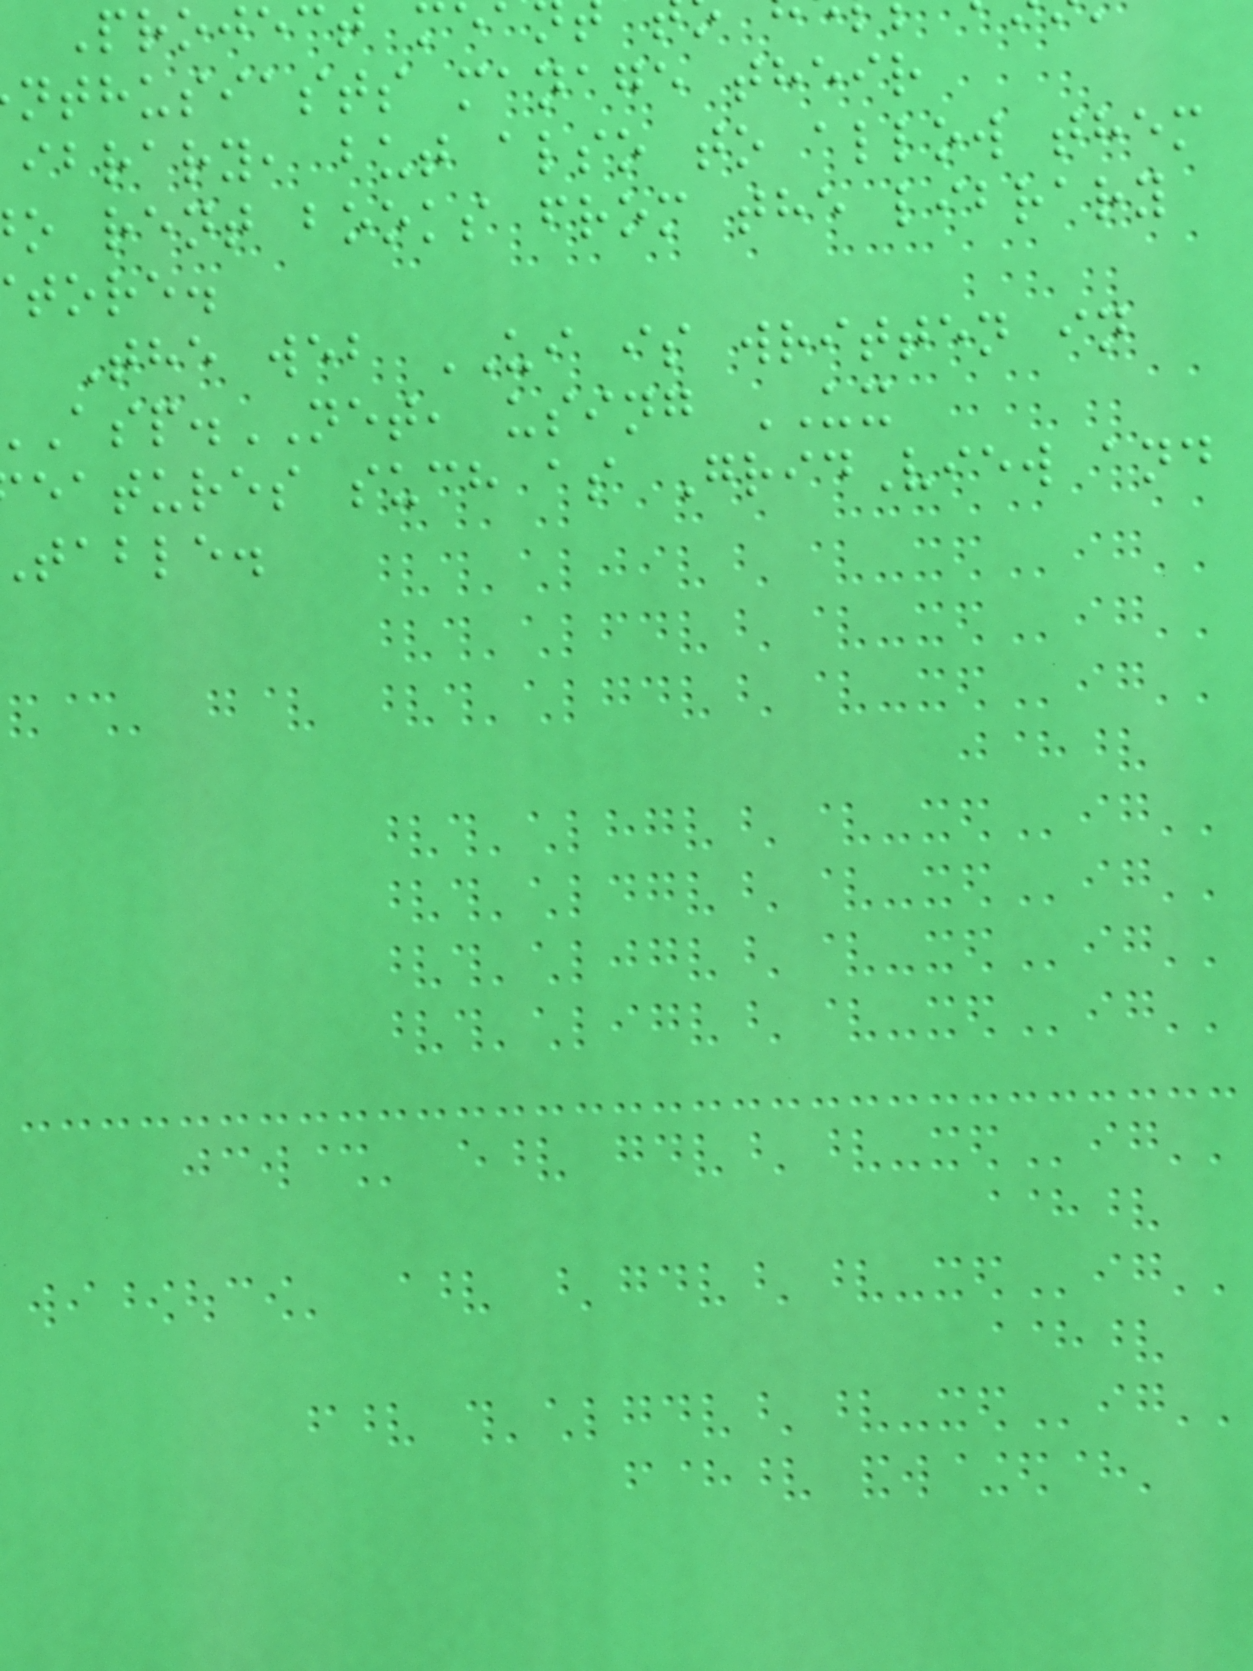Project m
nthusiasts manage their
ibrary, but also to allow them
o rent books from the library
tore.
The web UI is written in
.NET, using UX
eatures such as GridView and
table.
